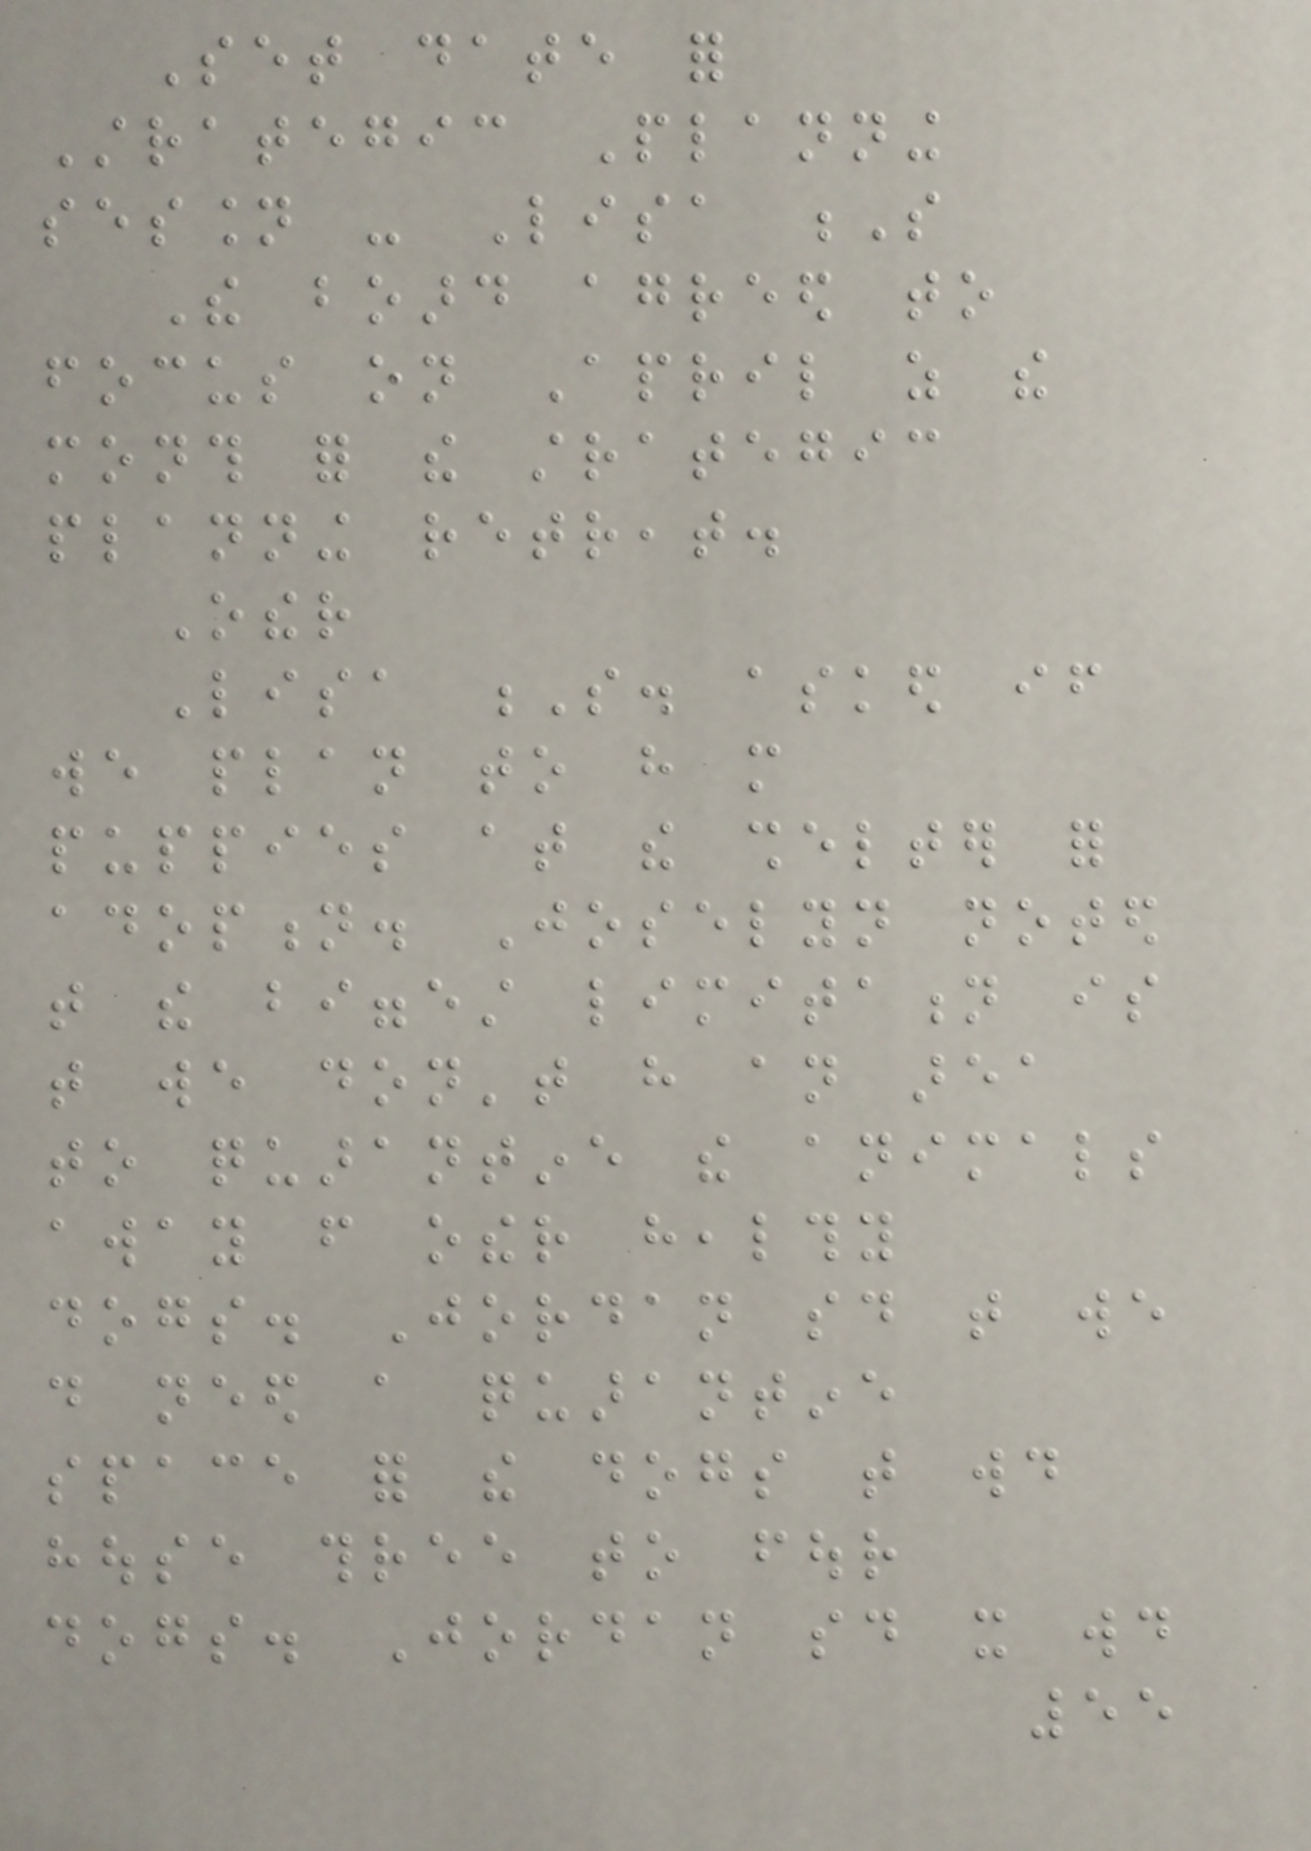Set date for
Strategic Planning
session - Lisa S
The board agreed to
focus on April as the
month for the strategic
planning retreat.
Other
Lisa S. asked if
we plan to have more
puppies at the shelter for
adoption. Joselyn noted
that the biggest limitation is
that we don't have an area
to quarantine the animals
away from other healthy
dogs. Jordan said that we
do need a quarantine
space for the dogs that would
house three to four
dogs. Jordan said it would
55
